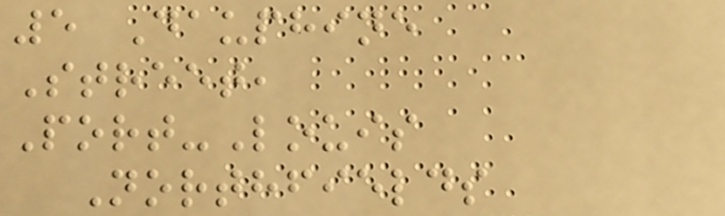5 Dauphine
Street,
Port-Louis
Northfields
